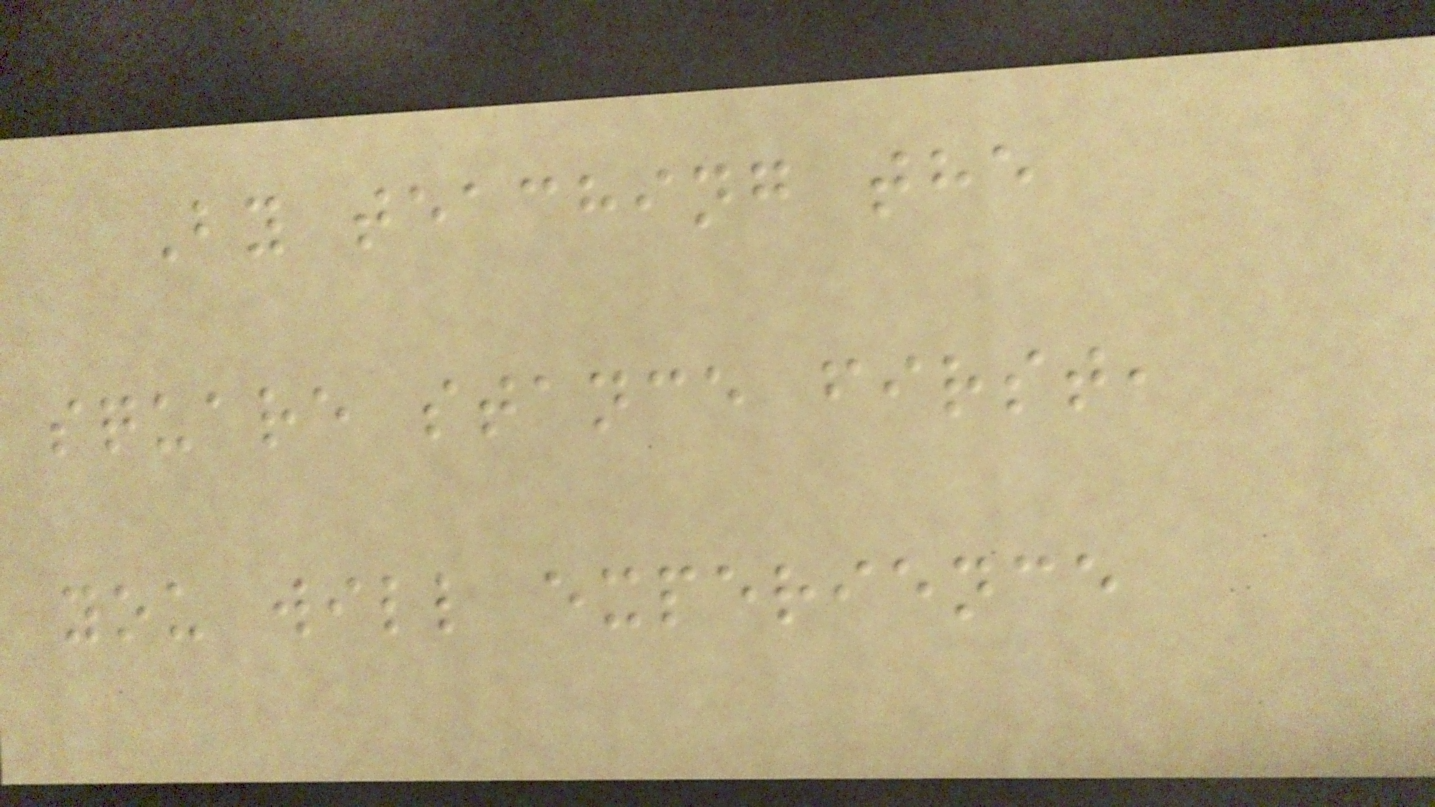By teaching the
square stance first,
you will experience
